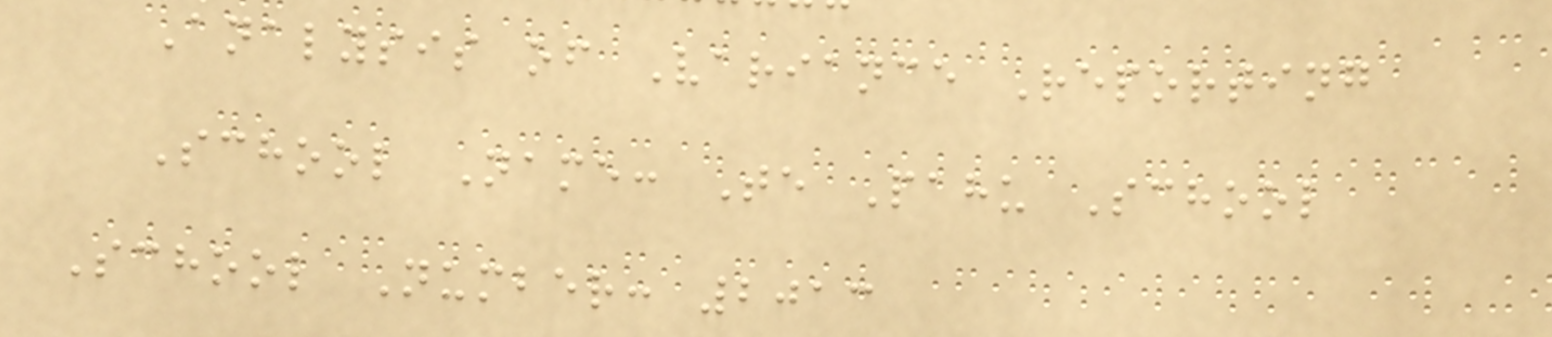Analysis of Variance Reporting
School Name: Te Pahu School
School Number: 2013
